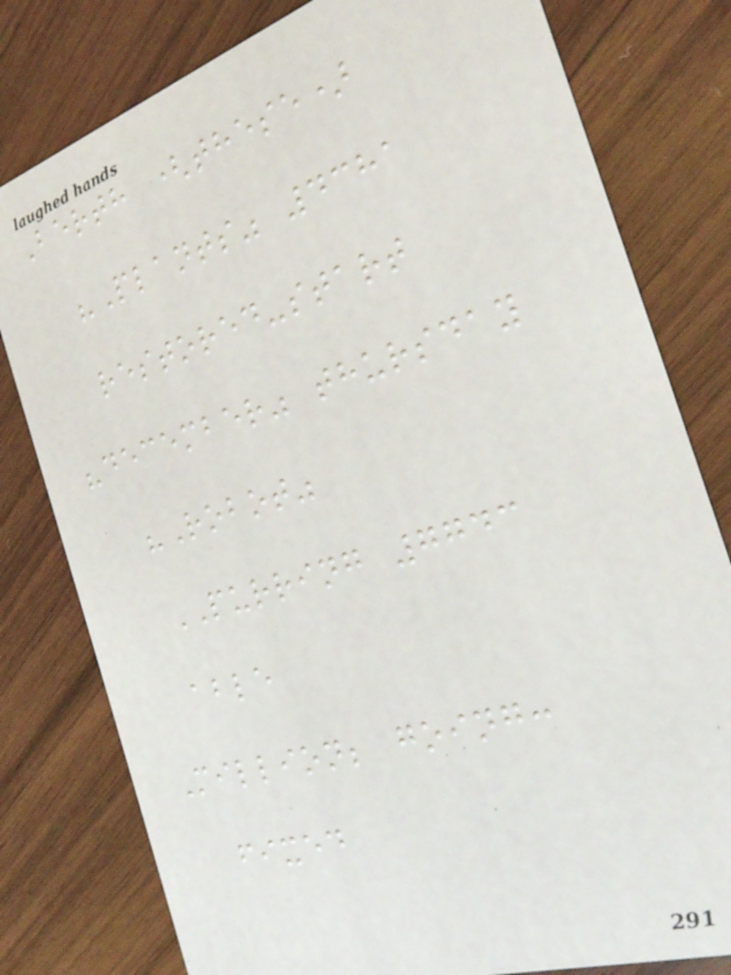Berth (these)
"Plants" 4381
restored-start
"december" thursday
"Robot"
PURRING 7743
able
Million; going:
fixed
